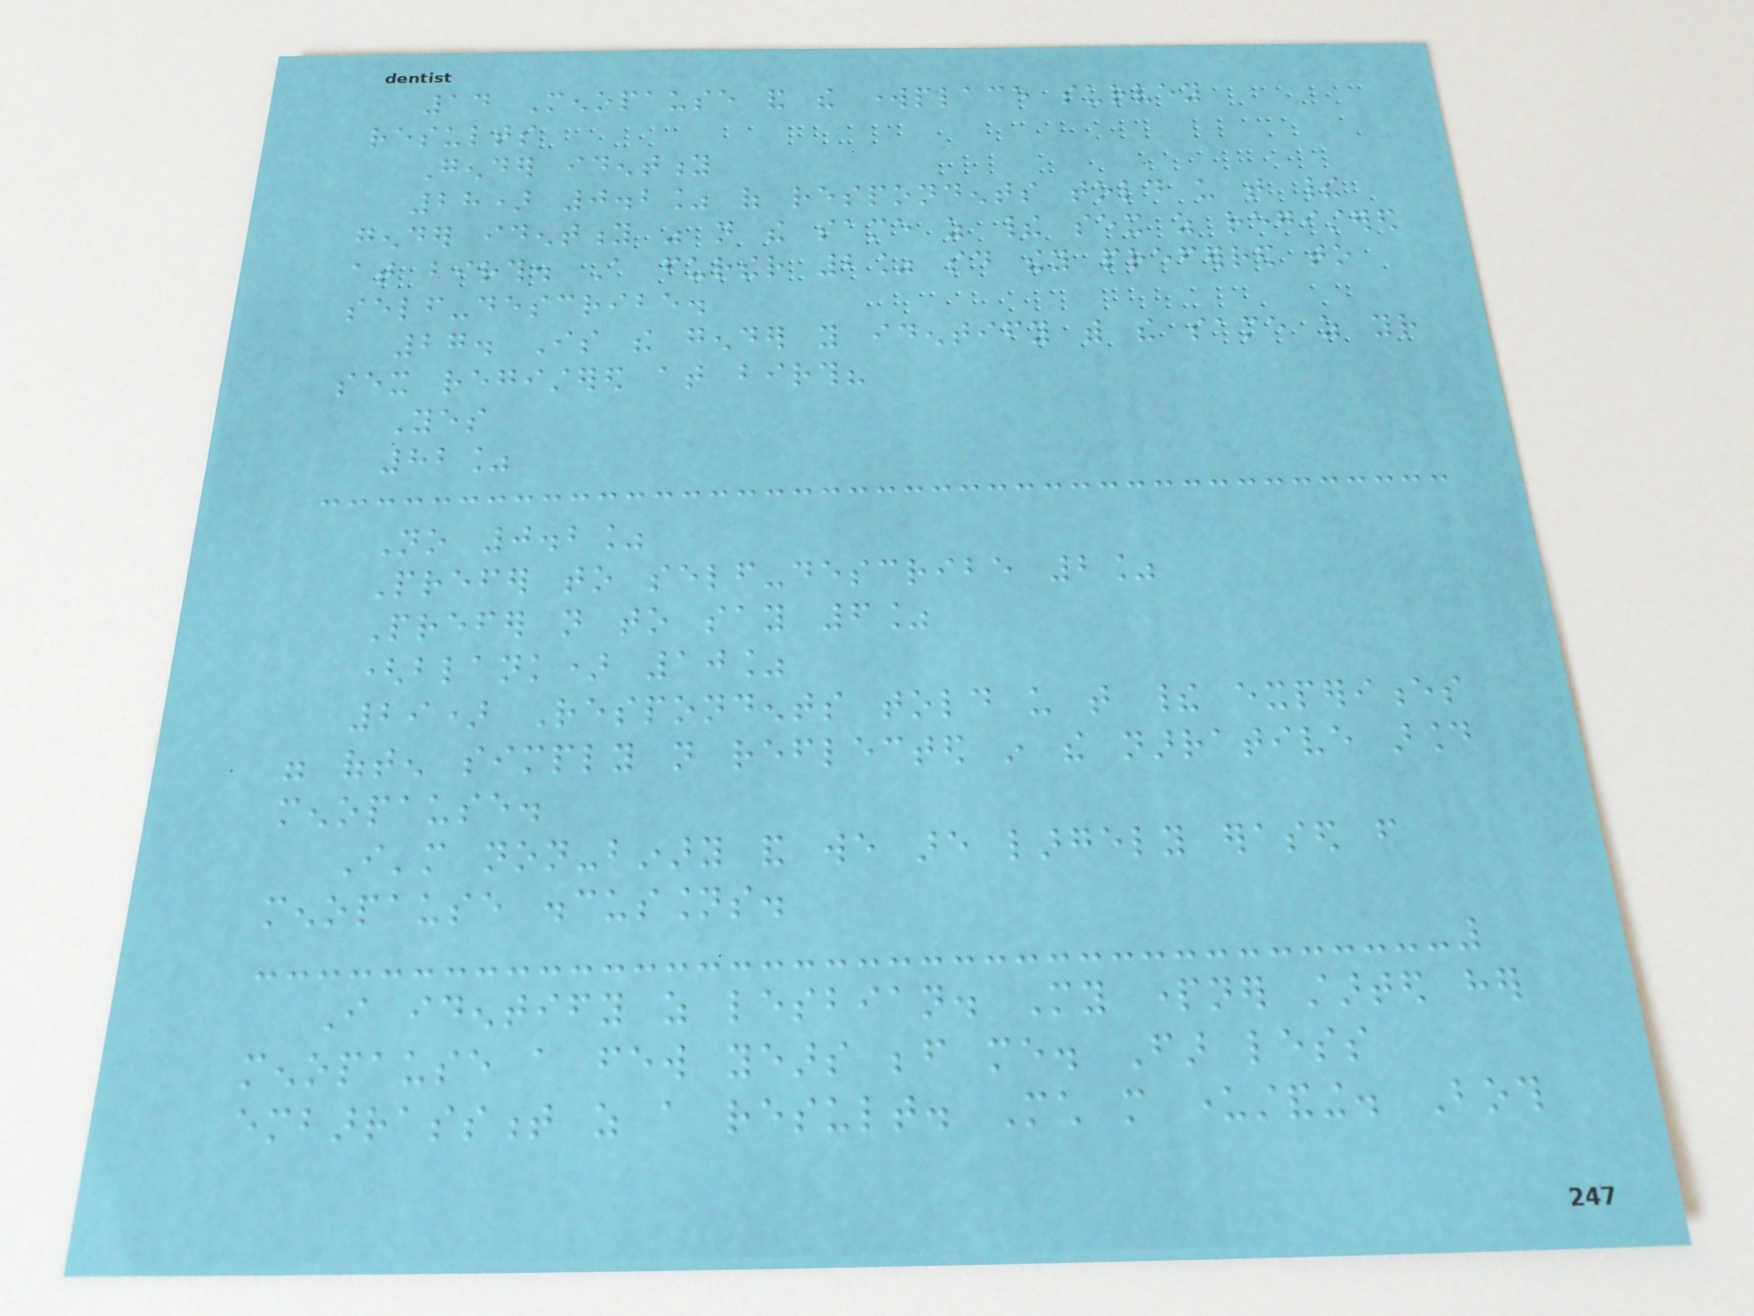14 Menopause and the workplace survey
results
Gender identity
28) 0.2% of respondents told us that their
gender identity was not the same as their sex as registered
at birth. A further 2% said they preferred to
self-describe.
27. Is the gender you identify with the same as your
sex registered at birth?
Yes
82%
No 0.2%
Prefer to self-describe 2%
Prefer not to say 6%
(blank) 10%
29) Respondents told us that their experiences
were often simply not reflected in the narrative around
menopause.
I'm non-binary and we are largely erased from
menopause discussions.
I identify as lesbian. My partner started her
menopause a few years before me. Far less
embarrassment as a result. Much more understanding. Both
